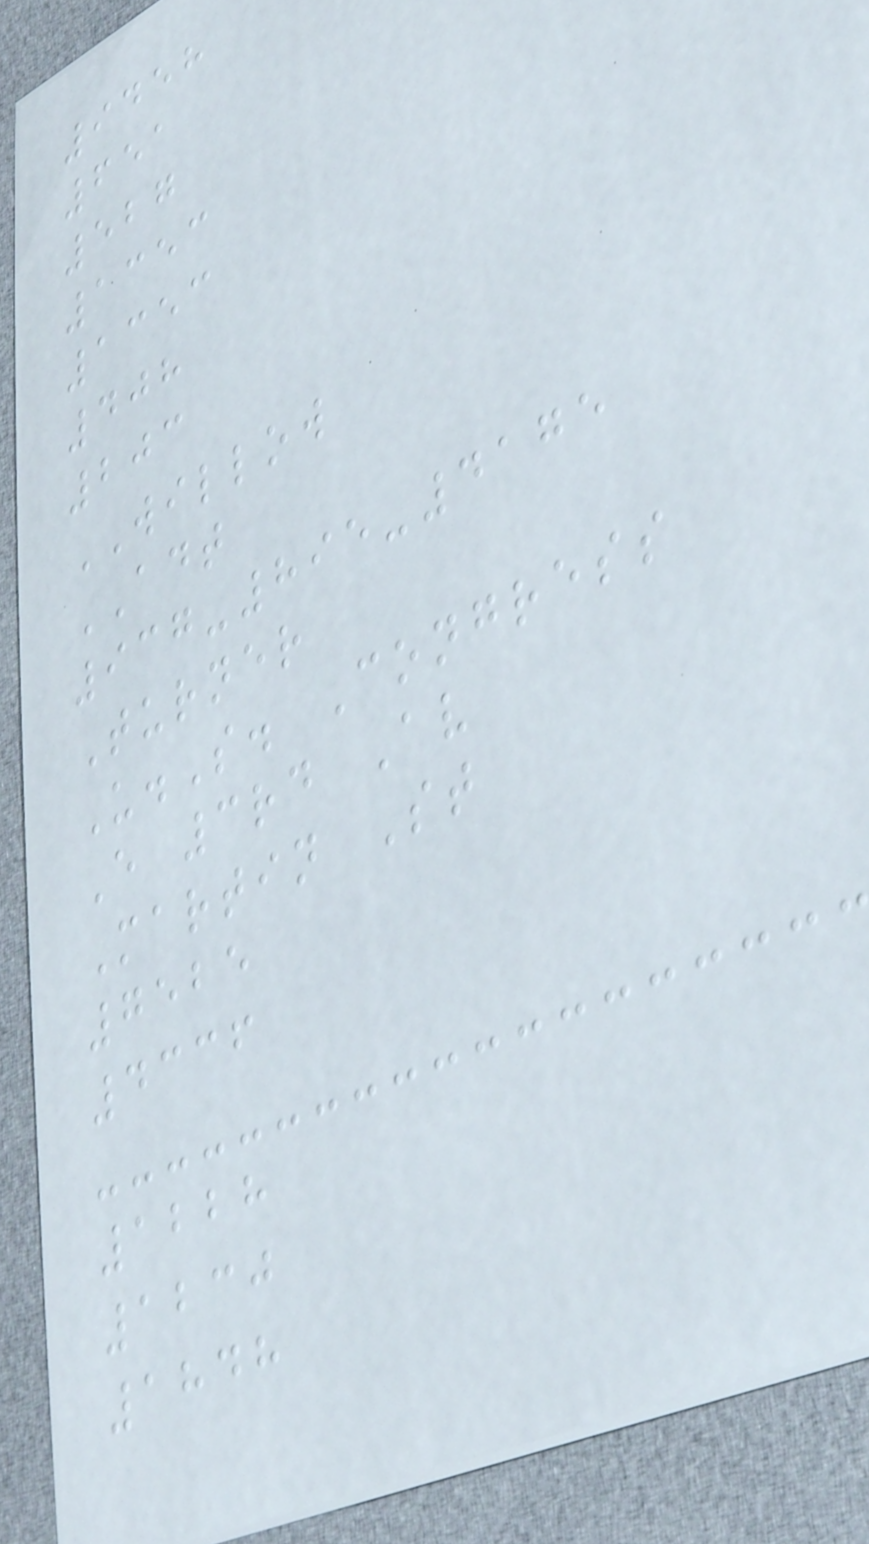9458
651
527
1353
1353
408
203
WILLOW
ADT
937-895-4175
Turner
U.S. Congress
E 3rd Av
Martin St
7525
4336
1228
1230
1848
